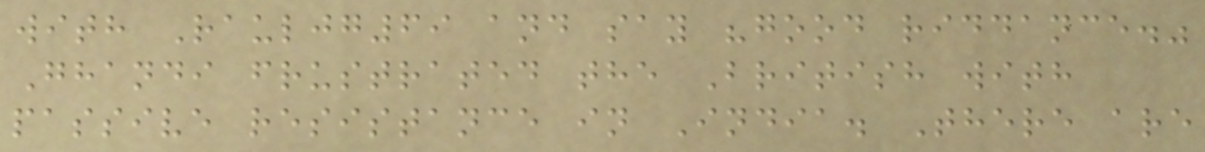with Rauljg69 and say "good riddance."
Ghandi frustrated the British with
passive resistance in India. There are
